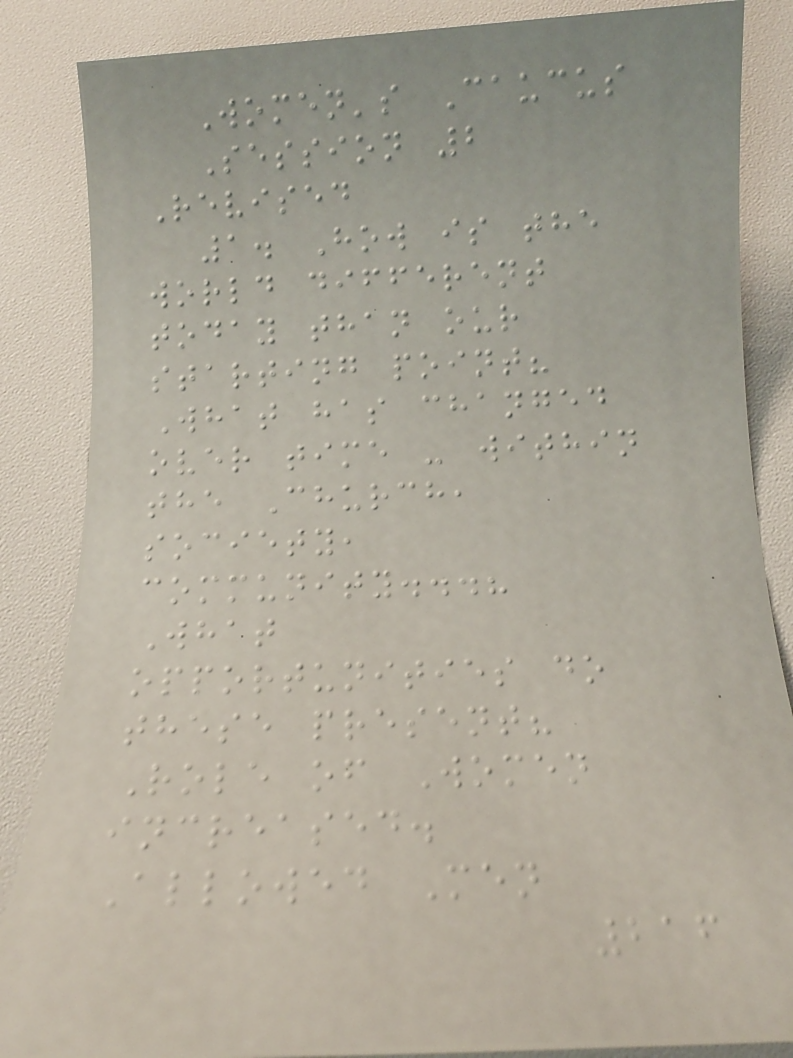Women's Caucus
Session 2
Revised
1. How is the
world different
today than our
starting point?
What has changed
over time - within
the Church,
society,
community...?
What
opportunities do
these present?
Role of Women
increased.
Allowed Men
216
